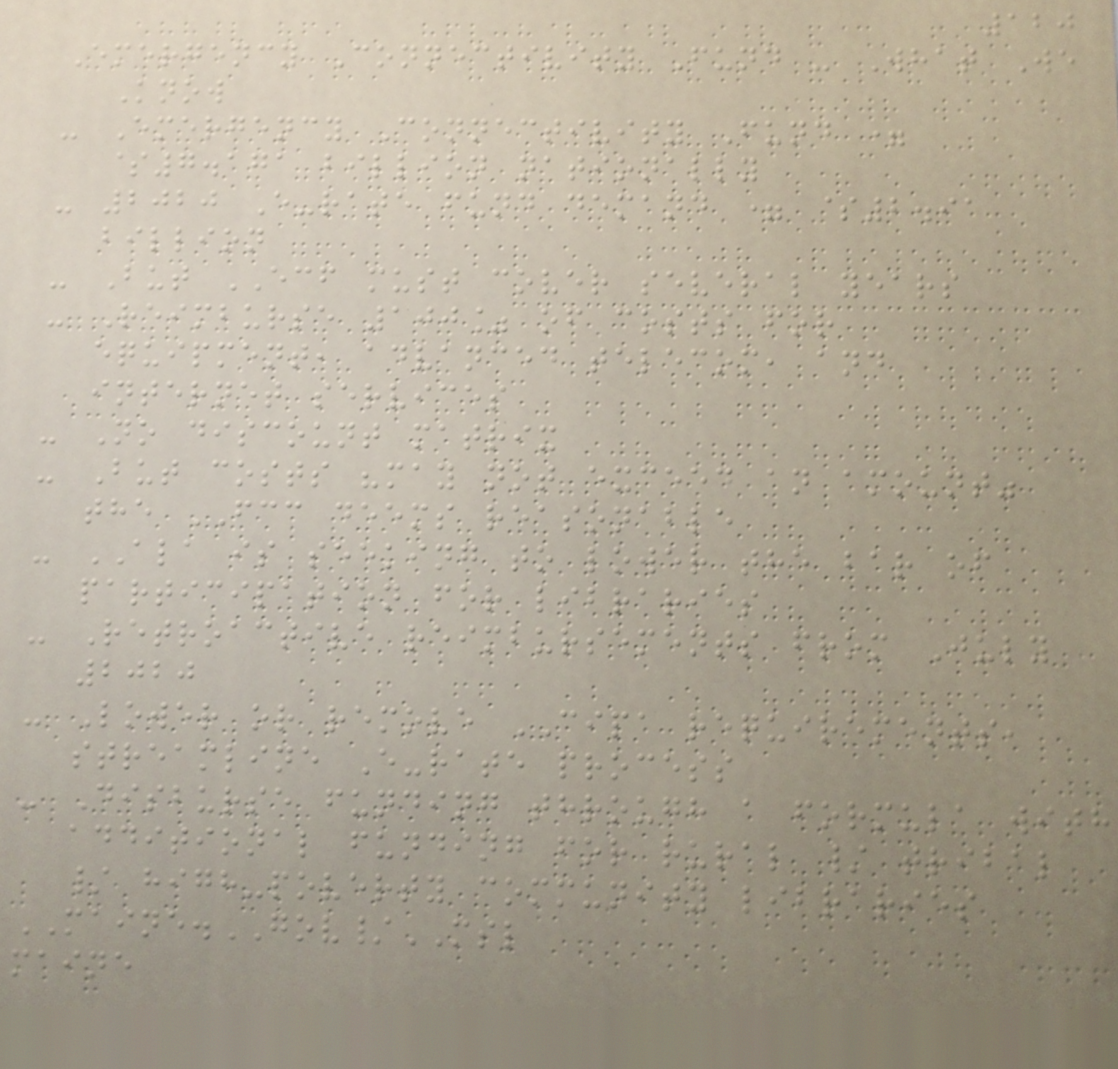120
Emergency Connectivity Fund - What We
Know
- Emergency Connectivity Fund =
$7.171 billion nationally
- 2020 E-rate fund demand = $2.91
billion
- But ECF must cover several years
- Reimburse 100% of costs for
equipment, advanced telecom, and
internet services
- No discount matrix
- But costs "may not exceed an amount"
the FCC deems reasonable
- ALA is seeking to lower the bar of
participation for libraries
- Retroactive reimbursements from July
2020
- Lower or remove CIPA requirements,
streamline E-rate process
- Disburse funding through a formula with
additional funding for rural / tribal
/ high-poverty community libraries
MAINE.GOV/MSL
maine
